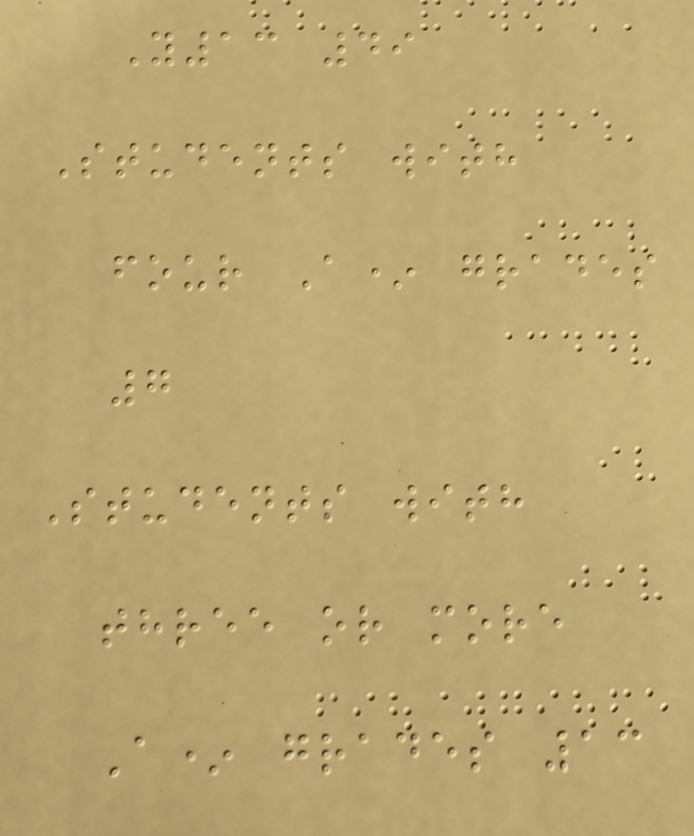Y13 49
Students with
four A* grades
7
Students with
three or more
A* grades 13
